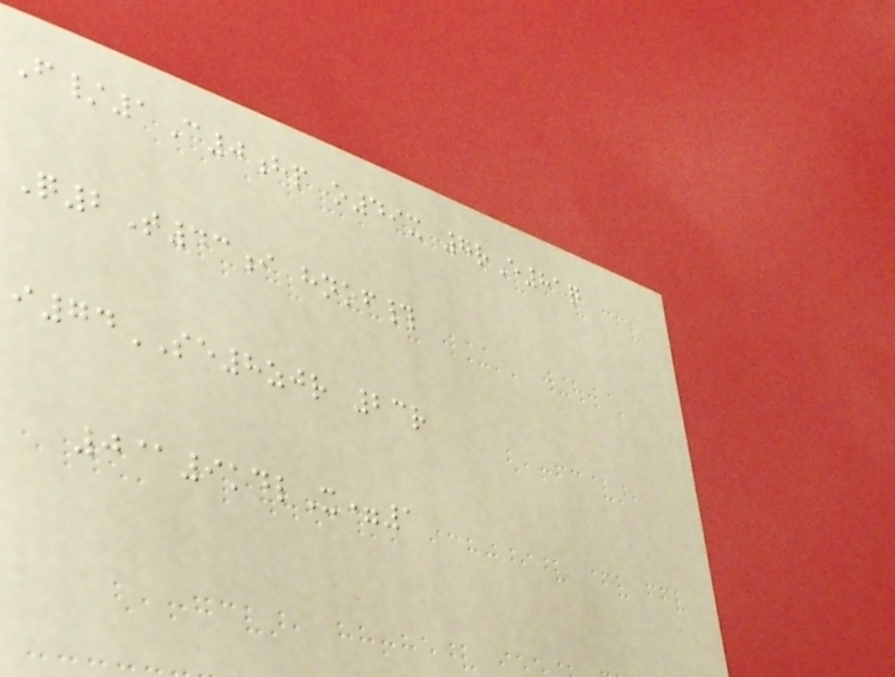F/1C0hp o49x 7rE81q
Q2T43i hnof#
i74SE8zjr 23r
0@9kdlX=1
